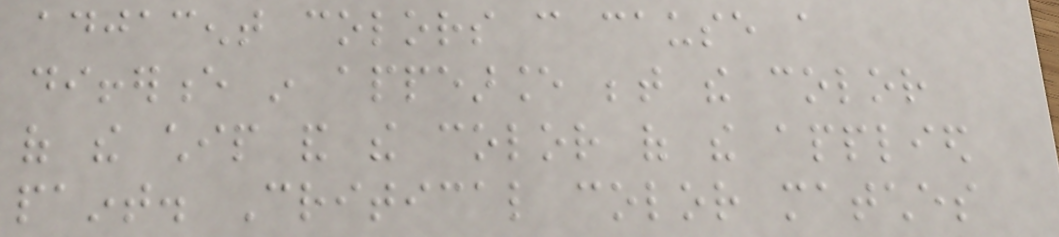adjacent colors can cause a
difference in appearance between the color
of the chip and the color of the applied
paint. Critical color matches
